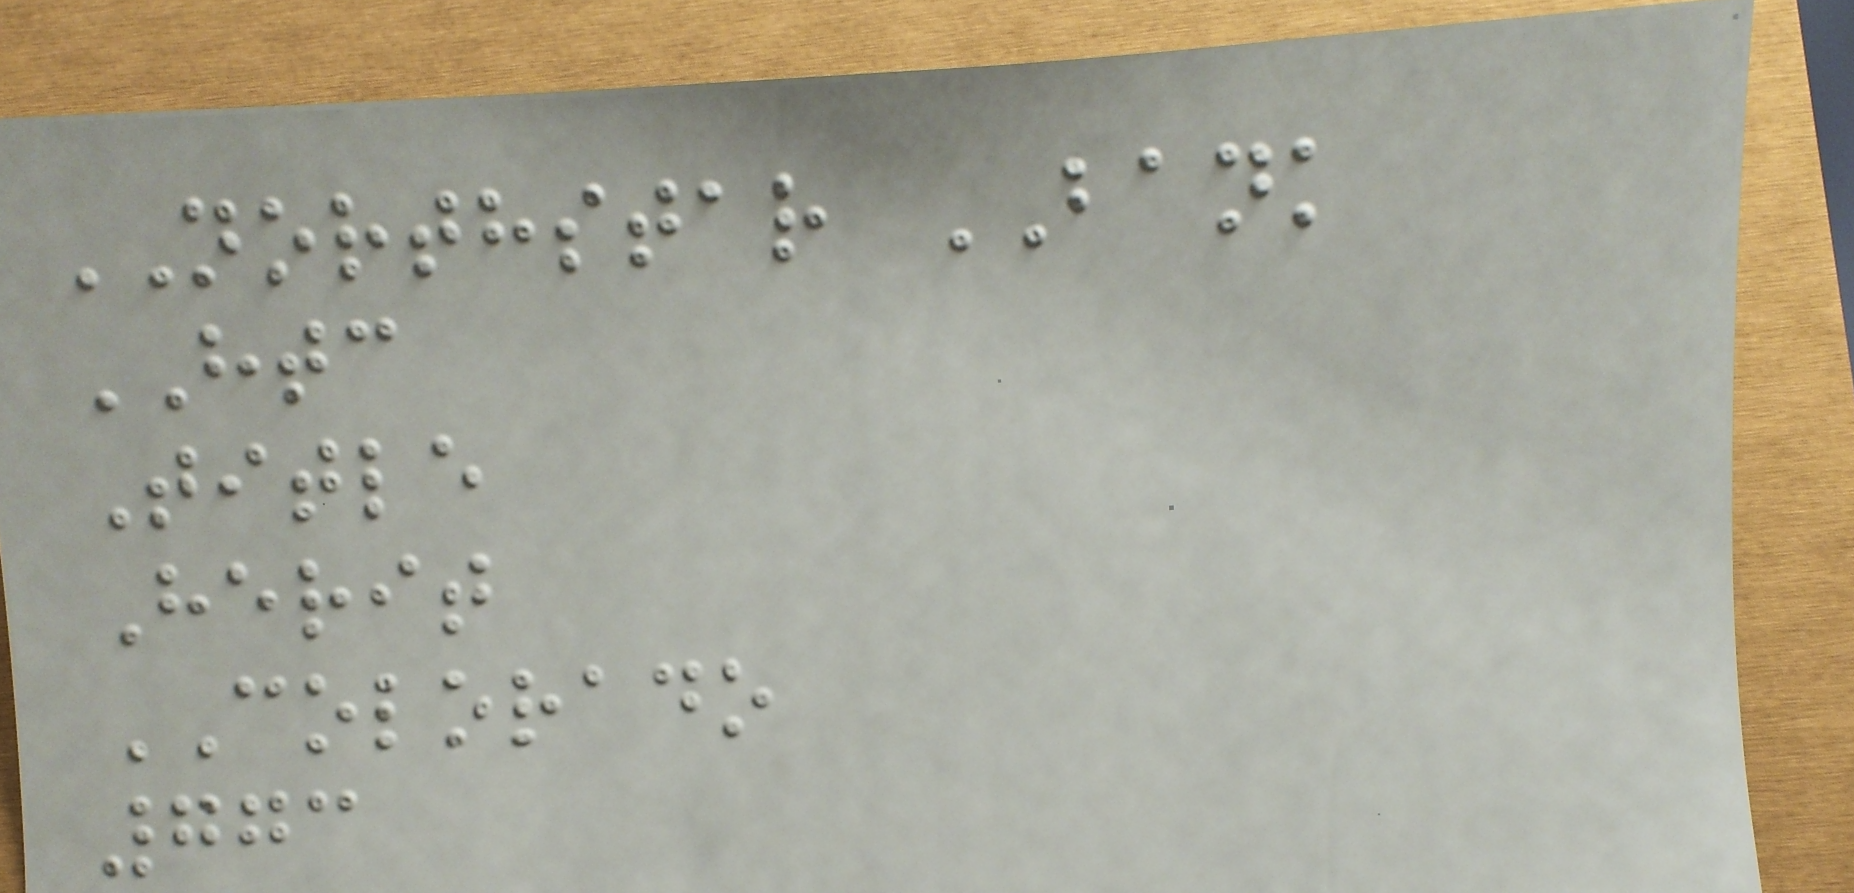NORTHSTAR BANK
HTC
Title
Herit
COLORADO
773
